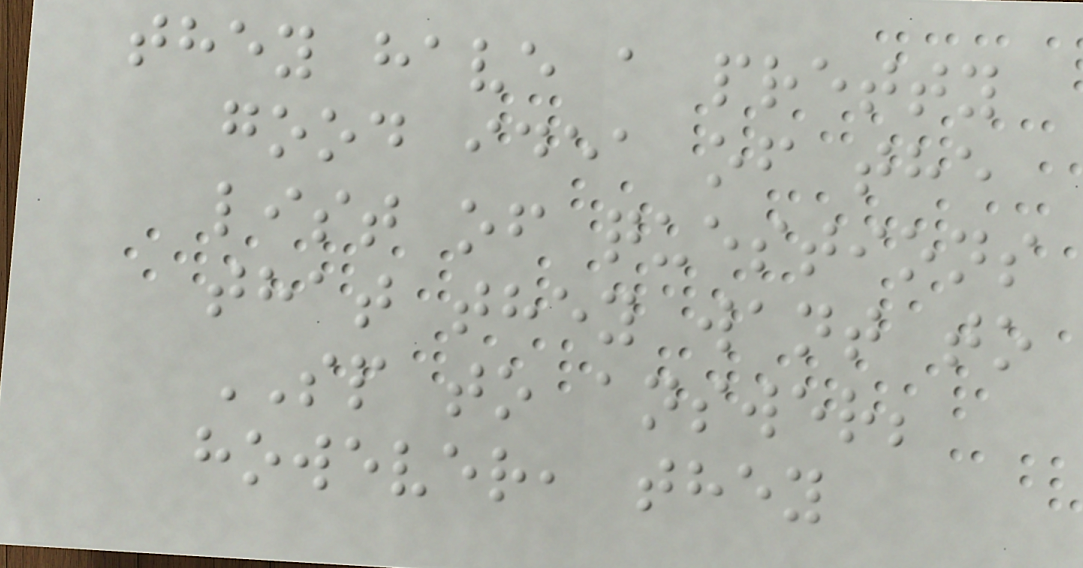they have a pretty
good idea of the
list of questions
that they want to
SP to answer;
however, they
